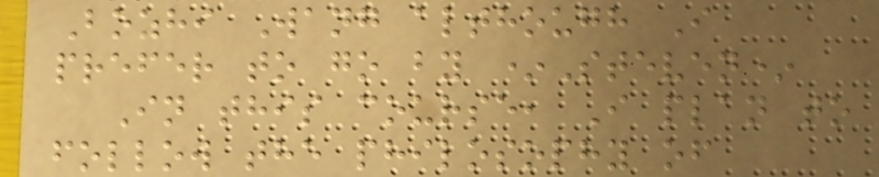Bozhi Wang although I
prefer to go by *Steven*
In this course, I plan to
follow the philosophy of
